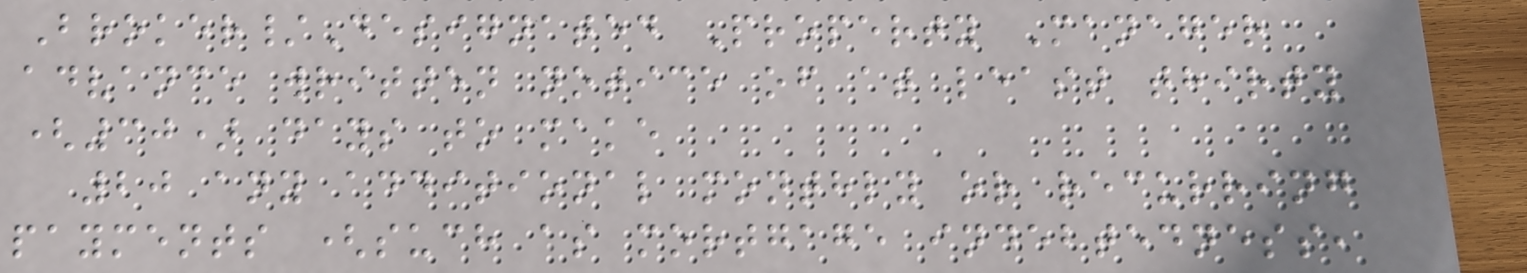Broker/Designated Property Manager
advance written notice of at least thirty
(30) days to make
20 any additional monthly or recurring
payments (such as mortgage indebtedness,
